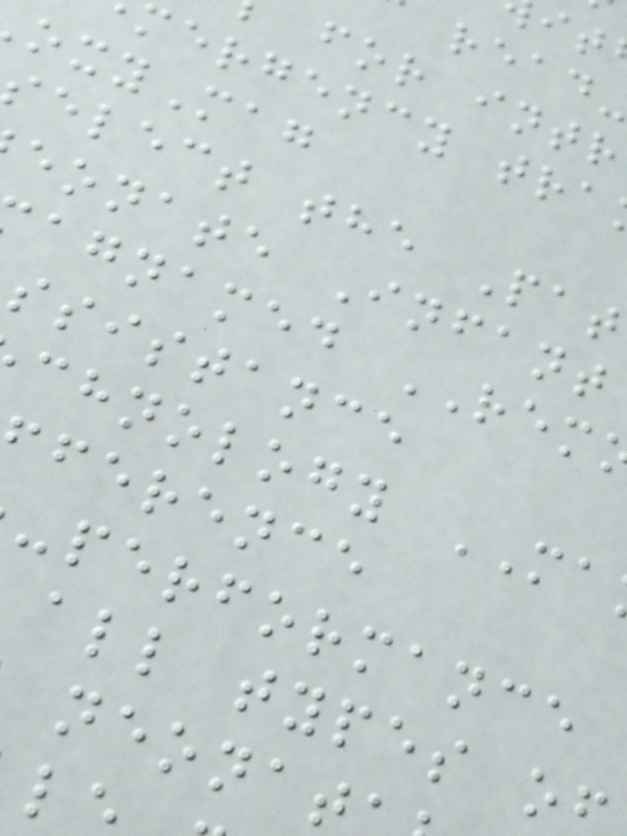read
for intr
mergency tra
xyMag
elect the Pat
eonate Infant
agnamed REM
ssistance
chnology MA
ference
-performance
all types o
neonat
